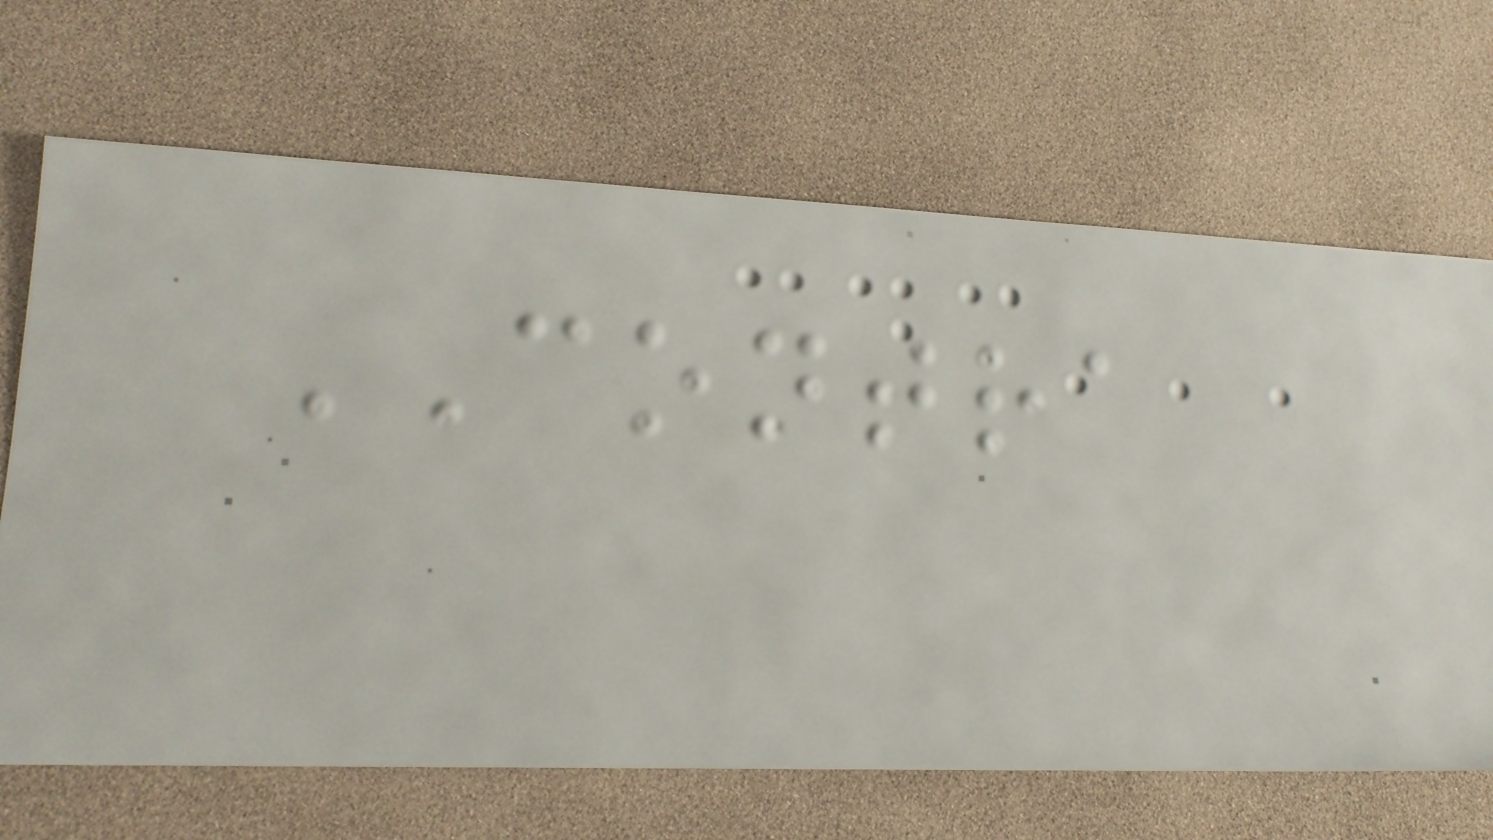CONTRA
